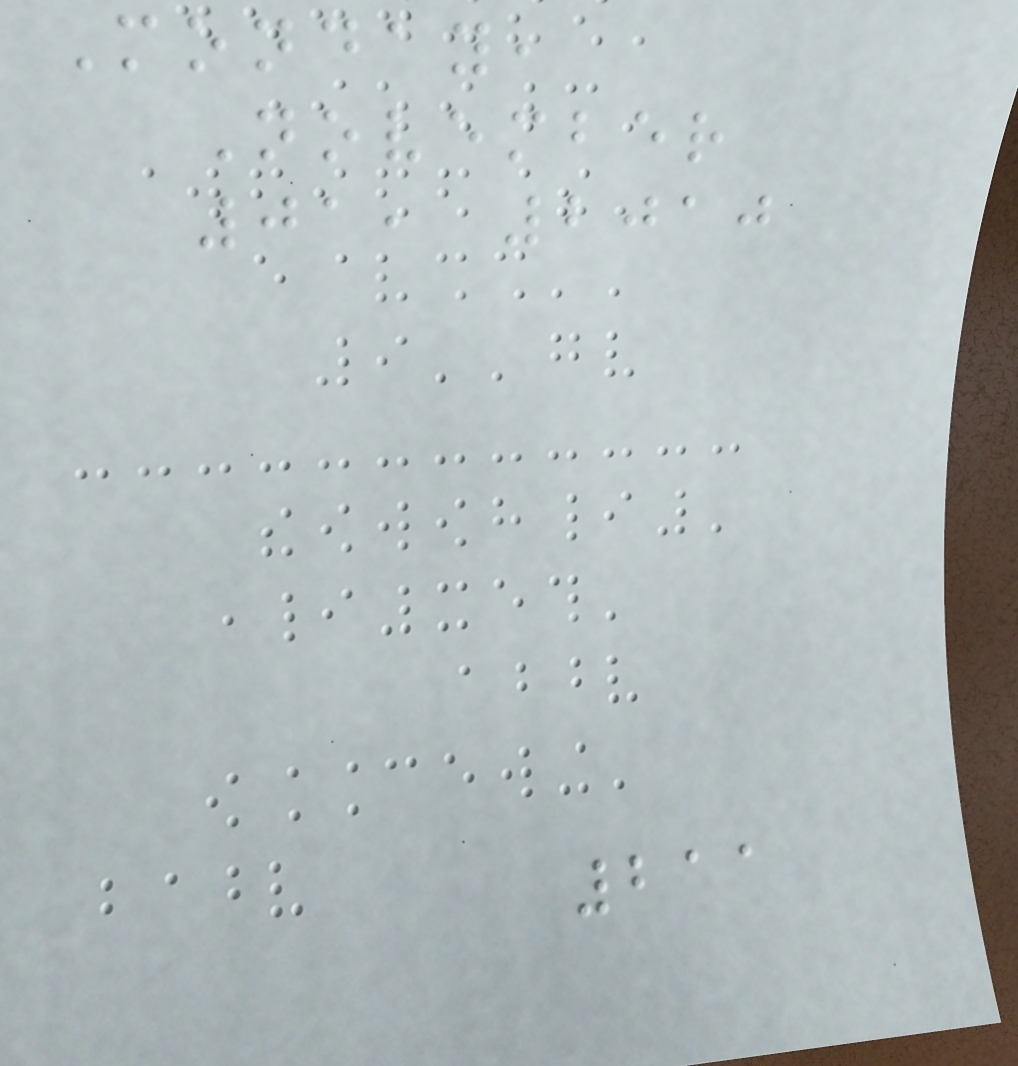Monday,
November
01, 2010
211
